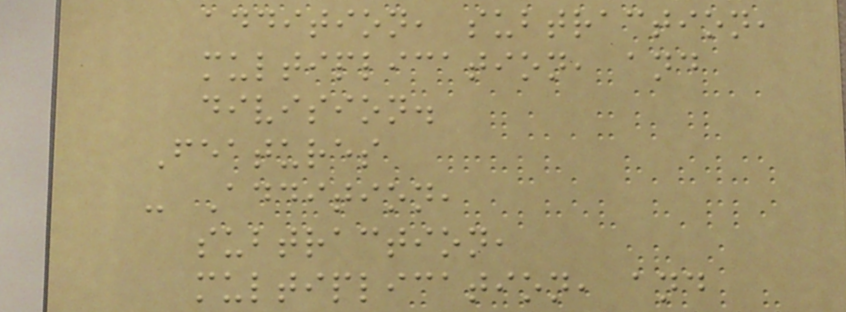addition, subtraction,
multiplication, and
division.
Features
- Addition,
subtraction,
multiplication, and
